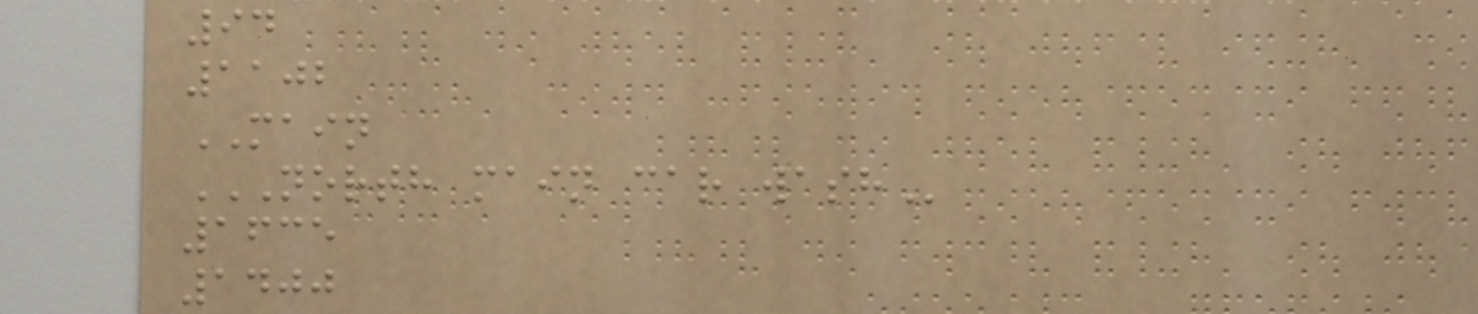94
1102
MAIN
NORTH MAIN CAR WASH
1635
1400
